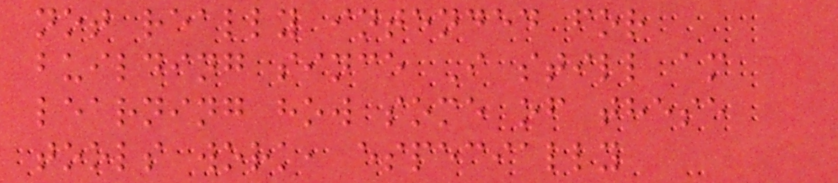not really intended for
building since I still am
learning how some of these
tools work, especially
